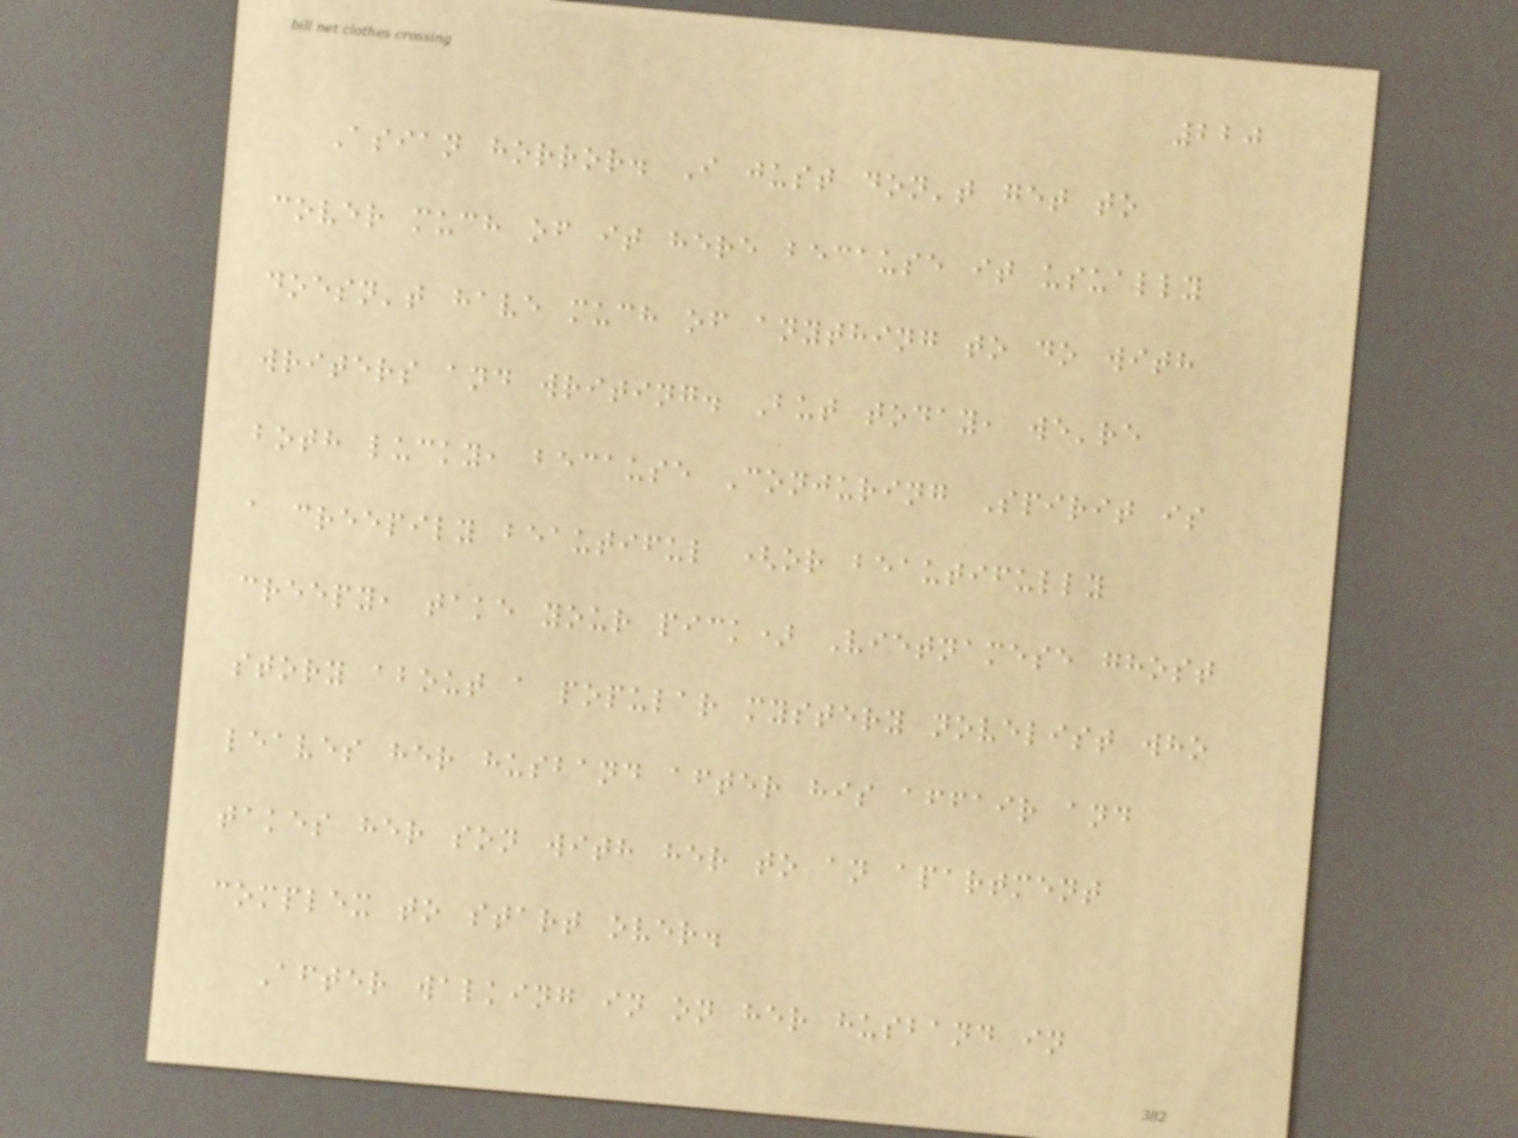220
Asian horror. I just don't get to
cover much of it here because it usually
doesn't have much of anything to do with
writers and writing. But today, we're
both lucky, because Conjuring Spirit is
a creepily beautiful (or beautifully
creepy, take your pick) Vietnamese ghost
story about a popular mystery novelist who
leaves her husband after his affair and
takes her son with her to an apartment
complex to start over.
After walking in on her husband in
